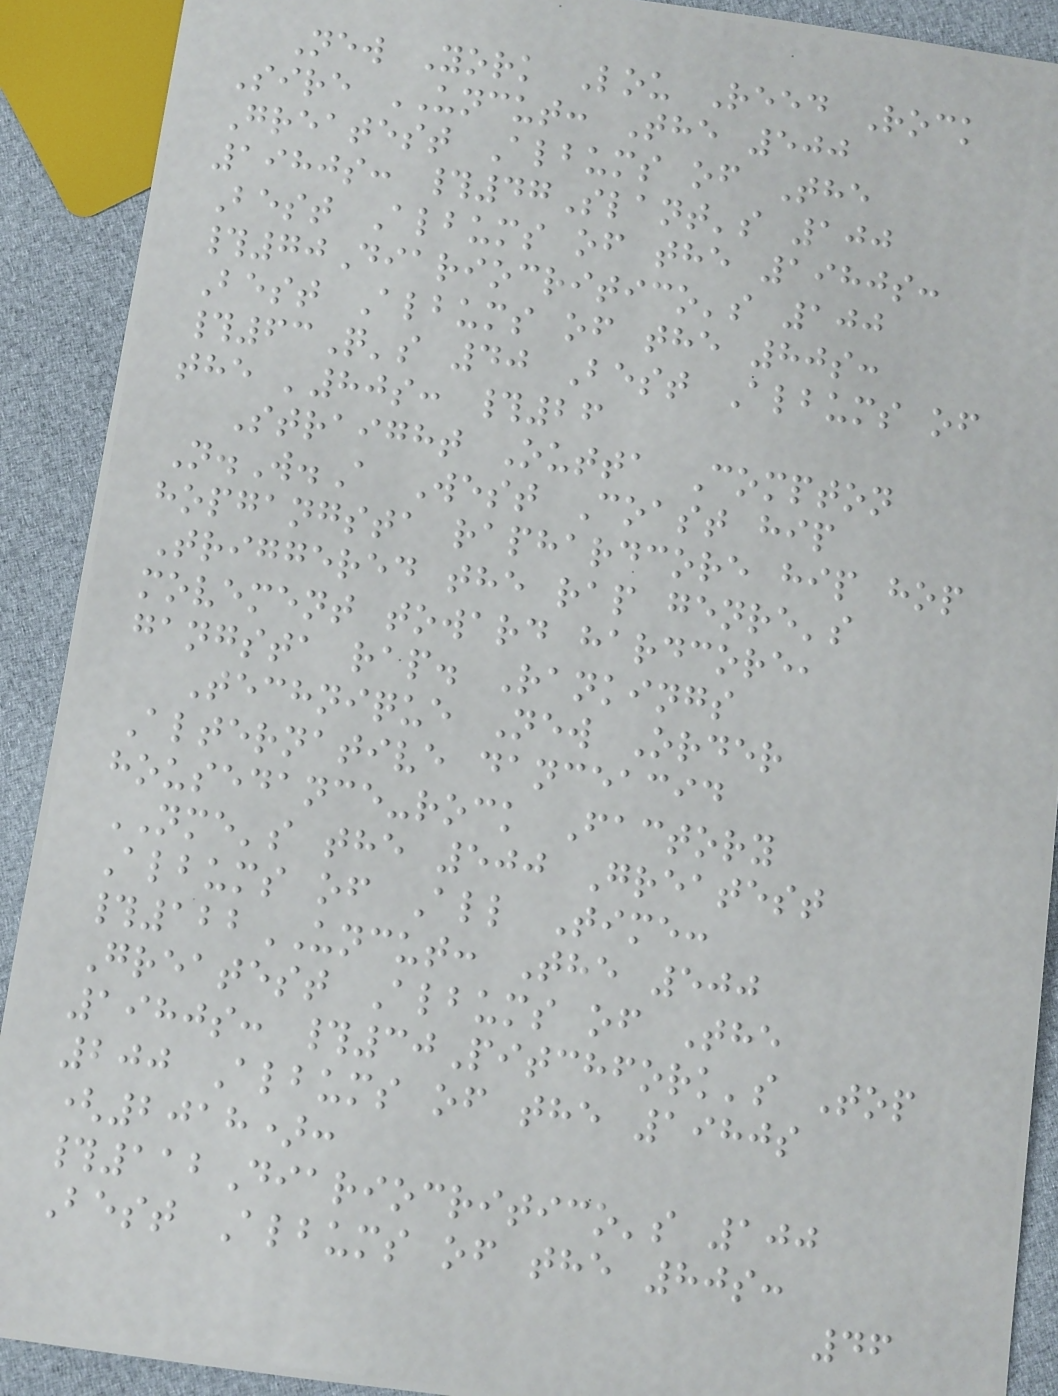New York Lou Reed Rock
Sire UNCUT: The 500
Greatest Albums of The
1980s: #47Slant's 100
Best Albums of the 1980s:
#70Diariocritico's 100
Best Albums of the 80s:
#63Q's 40 Best Albums of
the '80s: #26
Straight Outta Compton
N.W.A West Coast hip
hopgangsta raphardcore hip hop
Triggered the rap genre's
movement toward hardcore,
gangsta rap. Rankings
Technique New Order
Alternative danceacid
housedance-rock Factory
NME's the 500 Greatest
Albums of All Time:
#122UNCUT: The 500
Greatest Albums of The
1980s: #30Pitchfork's Top
200 Albums of the 1980s
(2018):
#112Diariocritico's 100
Best Albums of the 80s:
46
